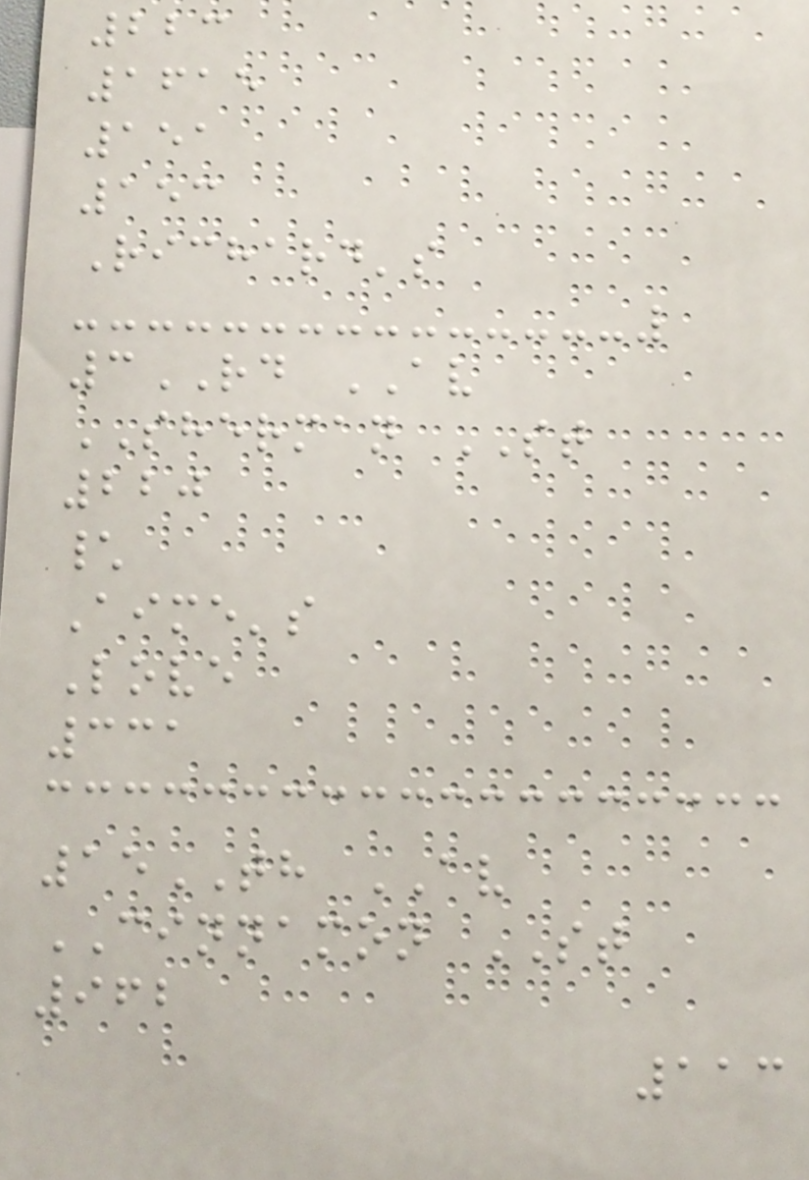223
1615
151
153
Richard's
3RD AV
SHERMAN ST
220
\
Aime's
Love
331
15TH AV
CINNAMON ST
962
113
